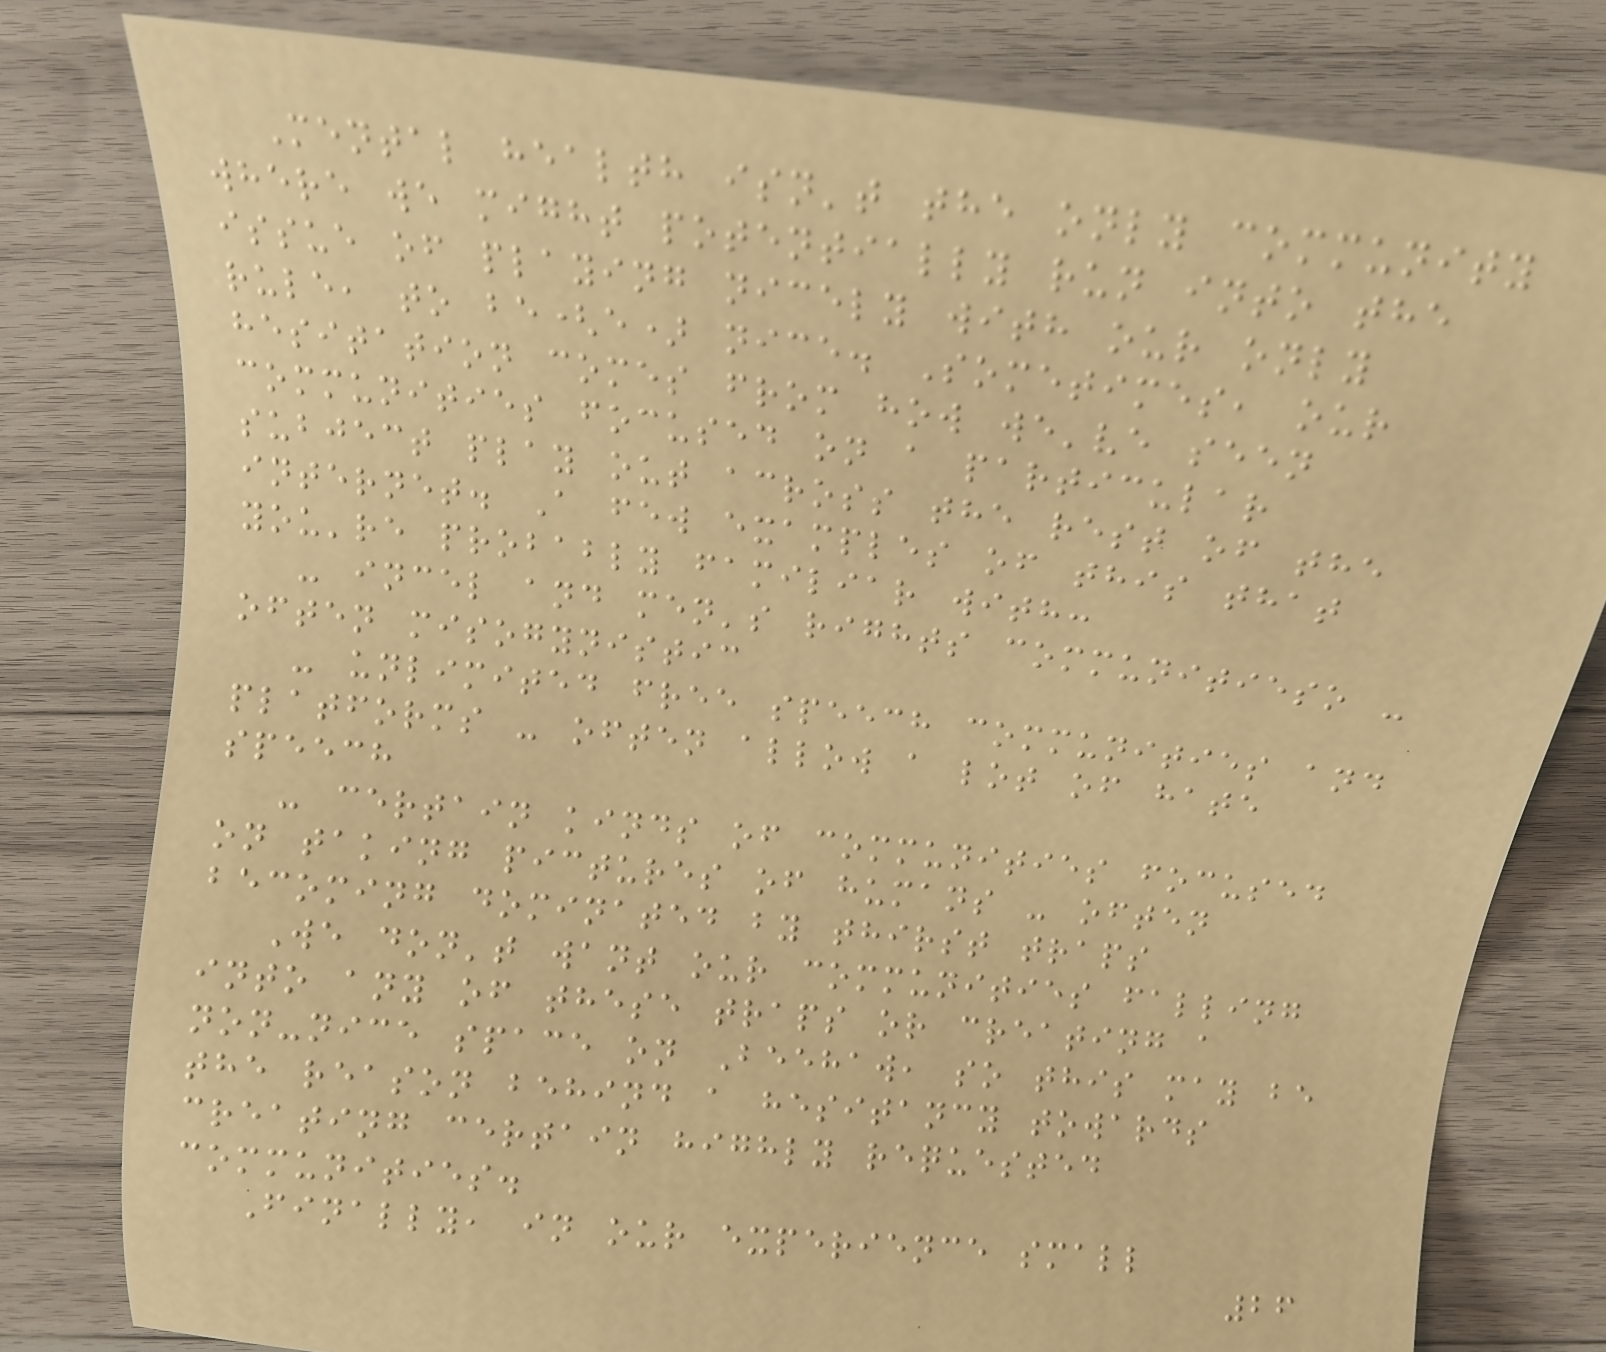Mental health isn't the only community
where we might potentially run into the
issue of playing nicely with our only
rule, to be(e) nice. Sometimes, our
hesitation comes from how we've seen
communities focused on a particular
subject play out across the rest of the
internet. A few examples of this that
you're probably familiar with:
- incel and men's rights communitieso -
often misogynistic
- unlimited free speech communities and
platforms - often allow a lot of hate
speech
- certain kinds of communities focused
on taking pictures of humans - often
becoming dominated by thirst traps
We don't want our communities falling
into any of these traps or creating a
non-nice space on Beehaw, so this may be
the reason behind a hesitancy towards
creating certain highly requested
communities.
Finally, in our experience small
26
